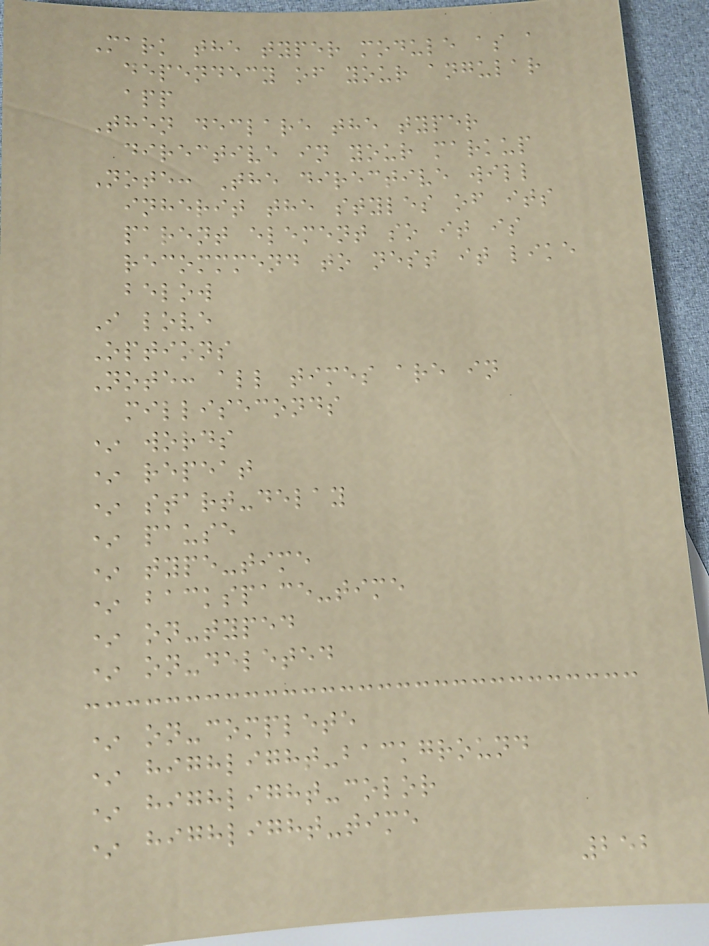Mark the typer module as a
dependecy of your angular
app
Then declare the typer
directive in your markup
Note: The directive will
inherit the styles of its
parent element so it is
recommmend to nest it like
below
I love
Options
Note: all times are in
milliseconds
* words
* repeat
* start-delay
* pause
* type-time
* backspace-time
* on-typed
* on-deleted
* on-complete
* highlight-background
* highlight-color
* highlight-time
252
